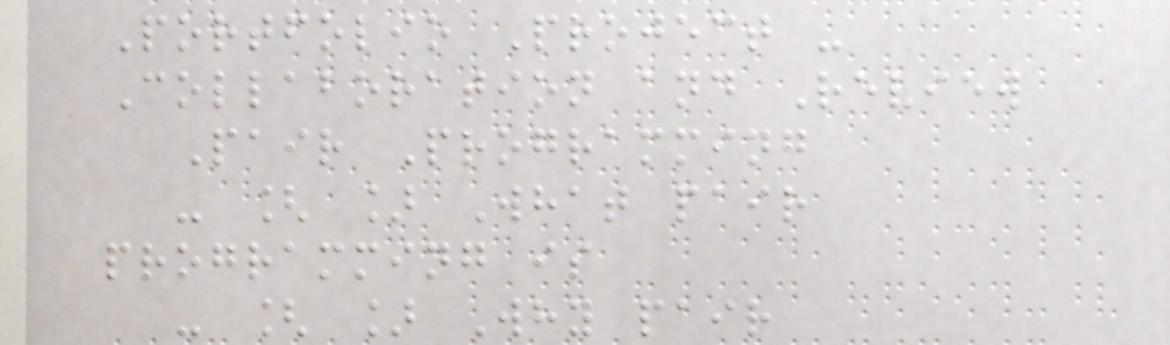Portfolio Project -
Collaboration and Review
Pair Programming
- [ ] What pair
programming is
- [ ] Why pair
